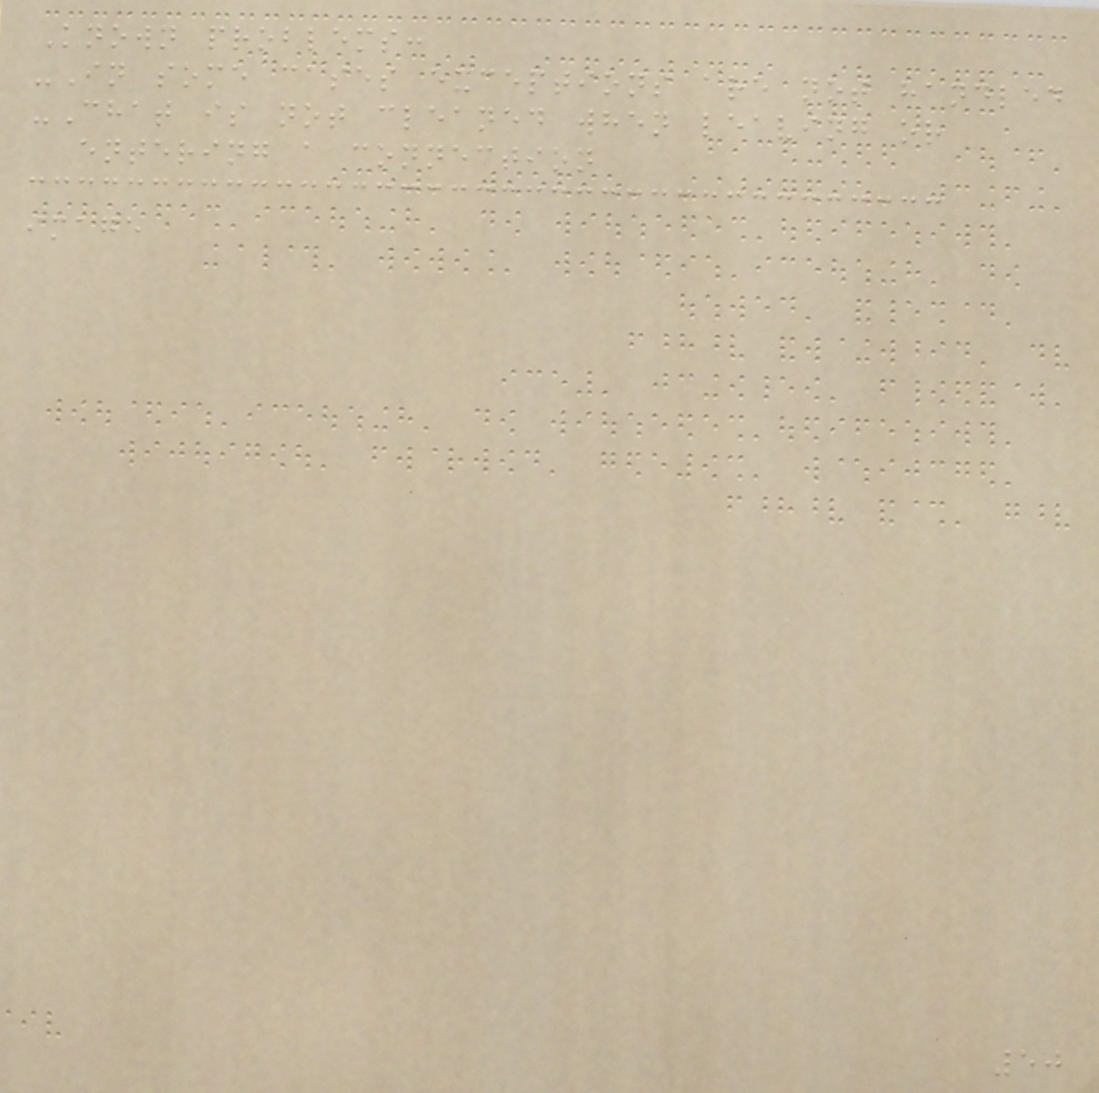Known problems:
-In some cases exceptions are not handled
-Chat is not cleaned when leaving or
entering a connection
image
50
